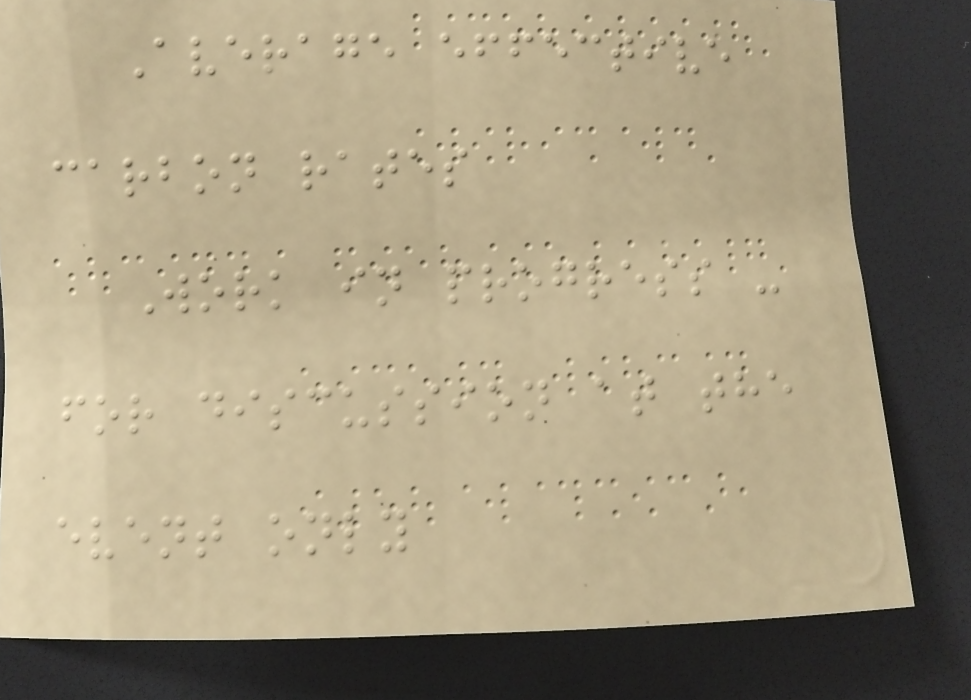Average effective
carbon rates
Work in progress -
for discussion at the
event only
